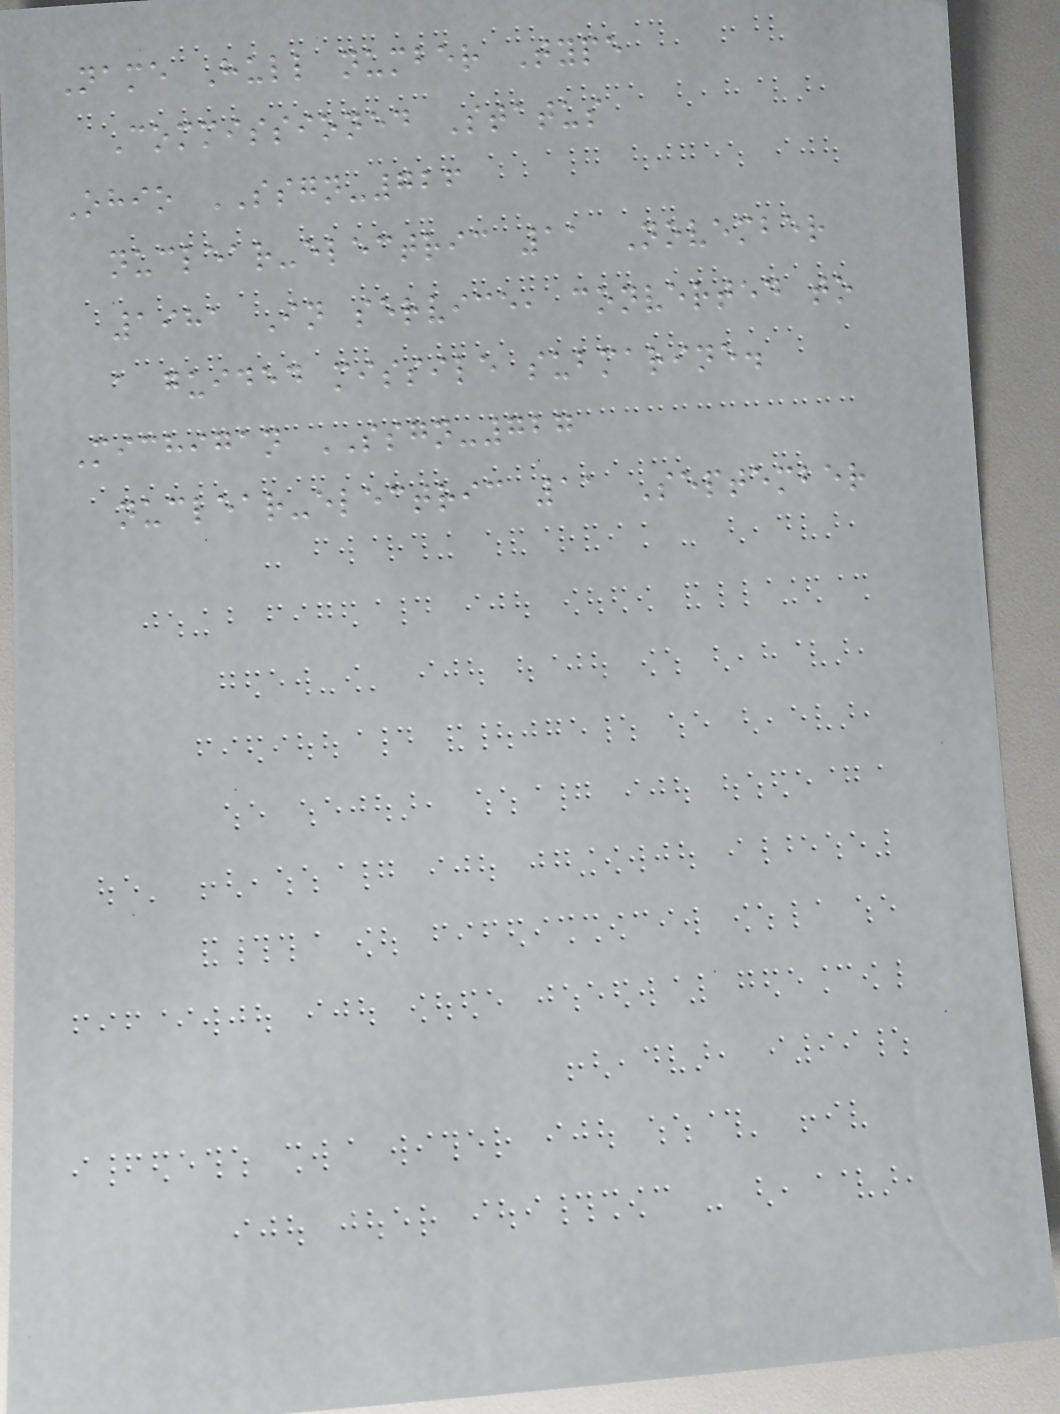Name Hull number Type
Commissioned Status
Ohio SSGN-726
nuclear-electric 11 November
1981 In service, converted to
a guided missile submarine.
Michigan SSGN-727
nuclear-electric 11 September
